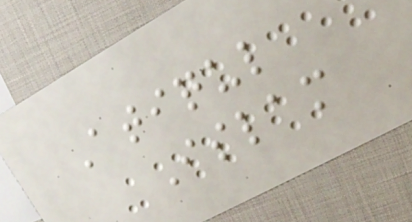Atiqul
Islam
